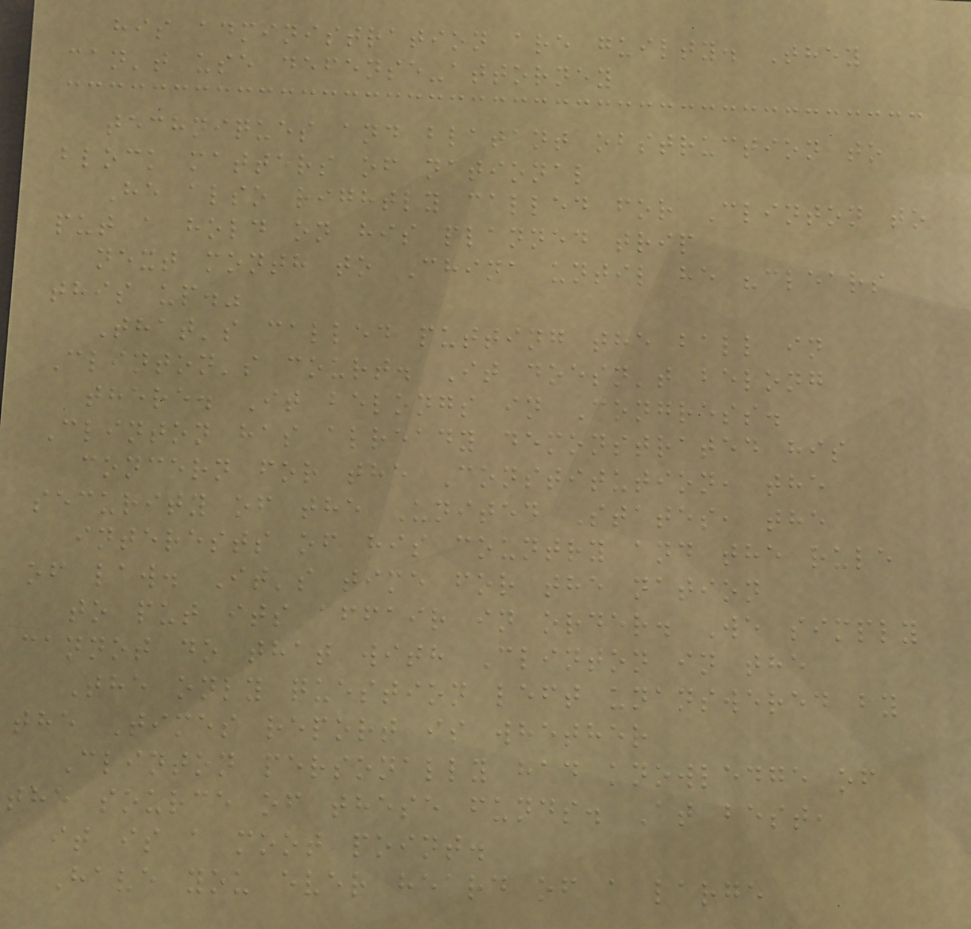his administration are guilty. They
can't use defense-attorney
techniques and blatant obstruction to
block matters of national
He also rightly called for Clinton to
put a hold on his planned trip
next month to China until he "clears
this up."
That's called putting the ball in
Clinton's court. It doesn't belong
there. It belongs in Congress.
Clinton has already demonstrated his
concern for the Constitution, the
security of the United States, the
interests of his country and the rule
of law. It's time for the nation
to put its affair in order. We simply
cannot do that with Clinton in the
The only question left unanswered by
the Times report is whether
Clinton personally had knowledge of
the source of these funds. At best,
it is a moot point.
Have you ever heard of a large
